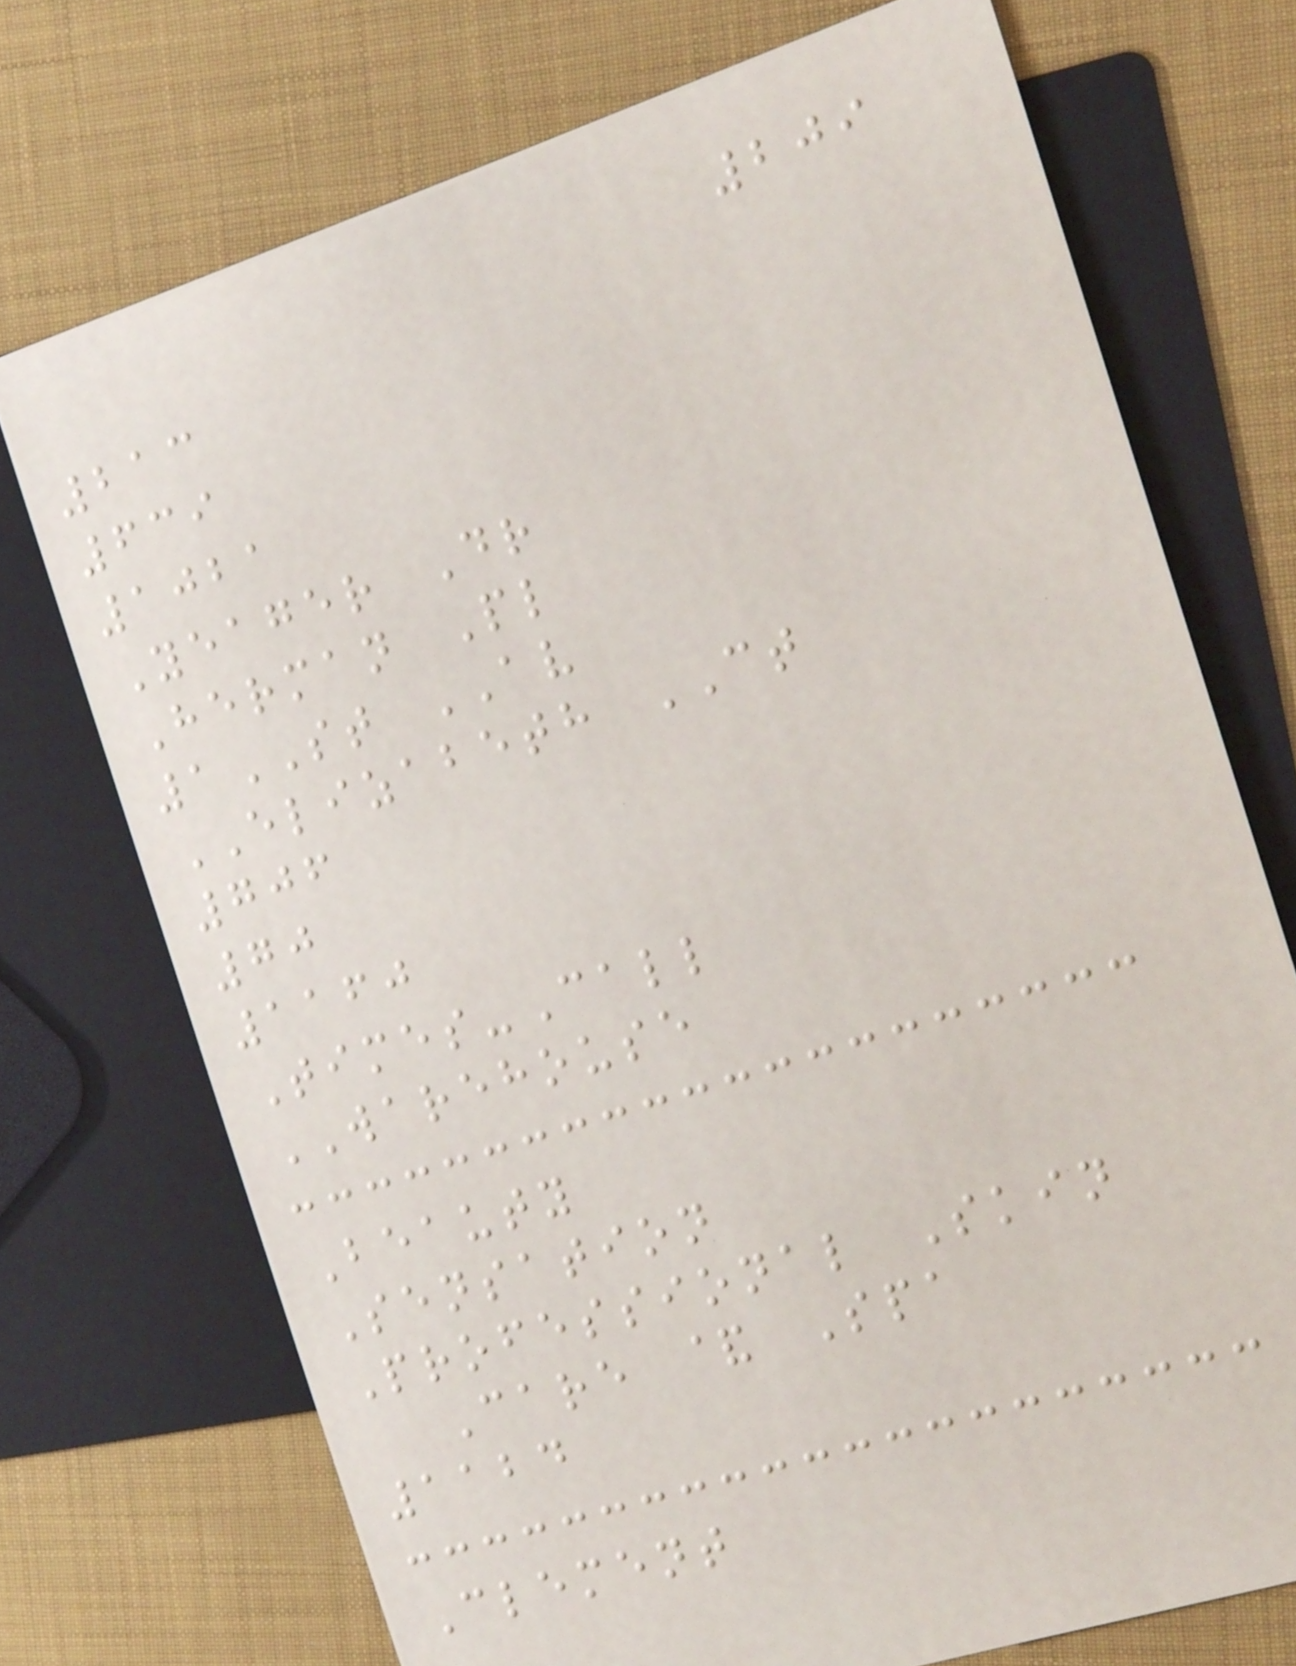209
213
639
1021
Yeager Dr
Herman Pl
1ST AV
ELIZABETH CT
706
70
1160
Times-Call
WAREHOUSE
Beauty
Sensation
Professional Skin
Care & Spa
1124
Clement
